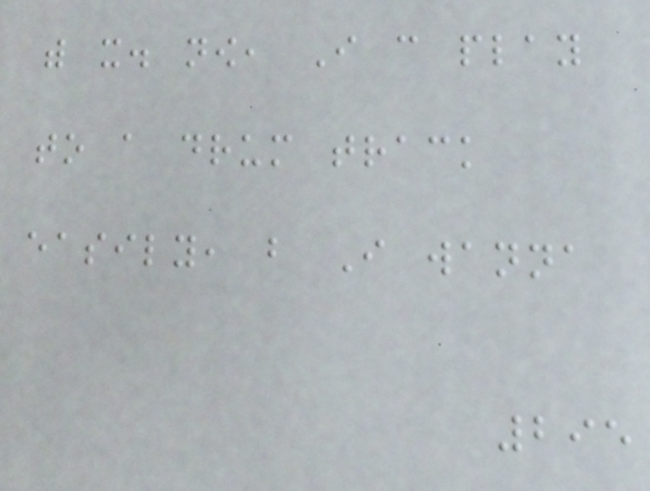with it. now, I can play
to a drum track
easily, but I wanna
295
